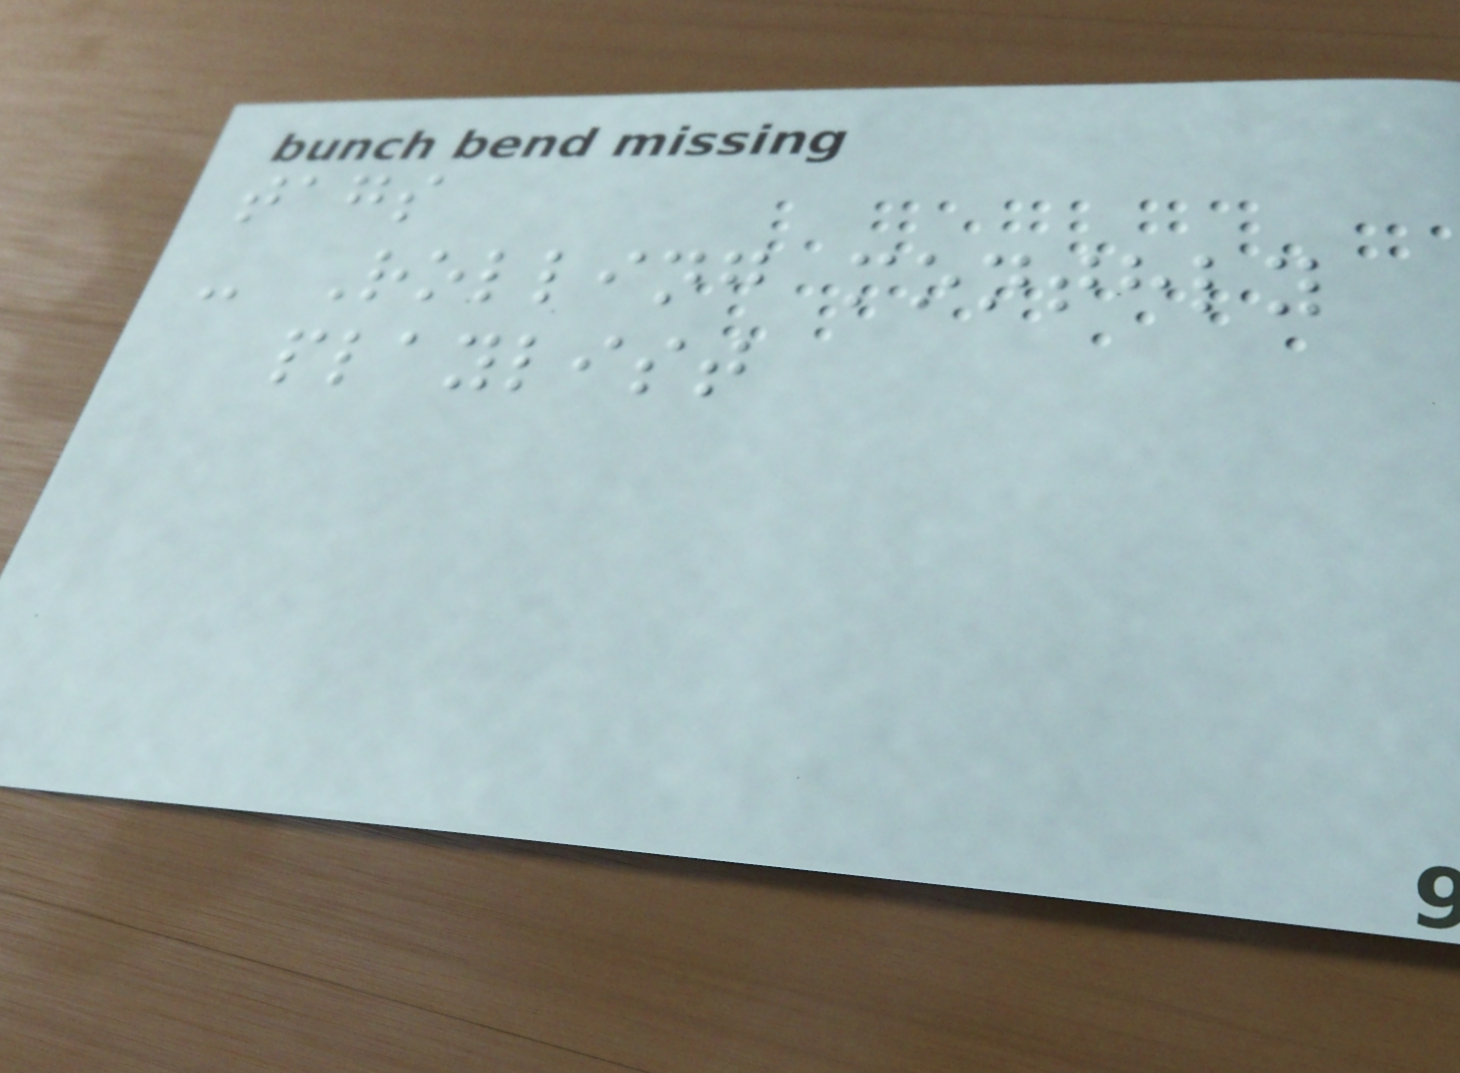tags
- Rolling monthly
playlist
